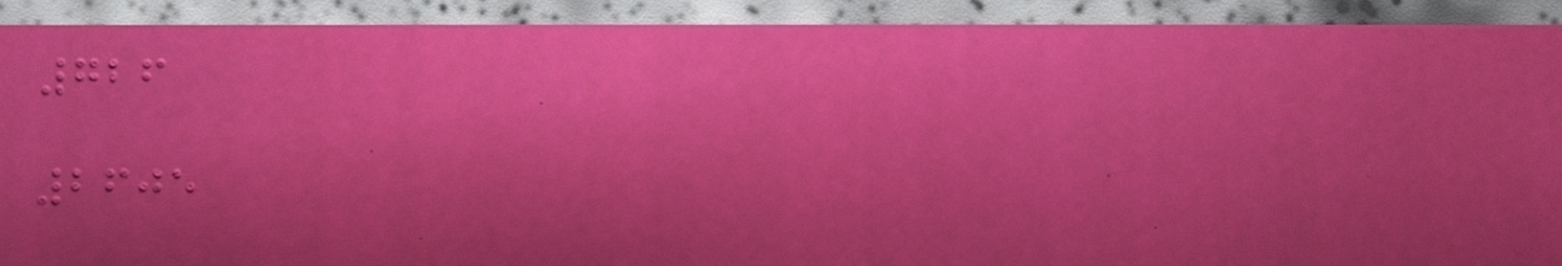726
2605
